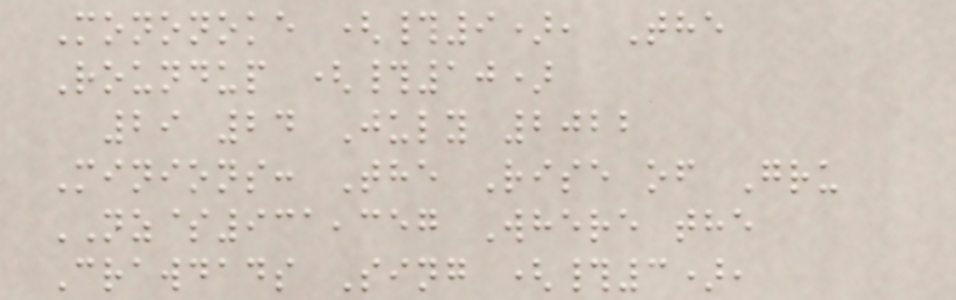Mononoke (#9), The
Roundup (#10)
29 24 July 2022
Minions: The Rise of Gru
NZ$931,357 Where the
Crawdads Sing (#3),
